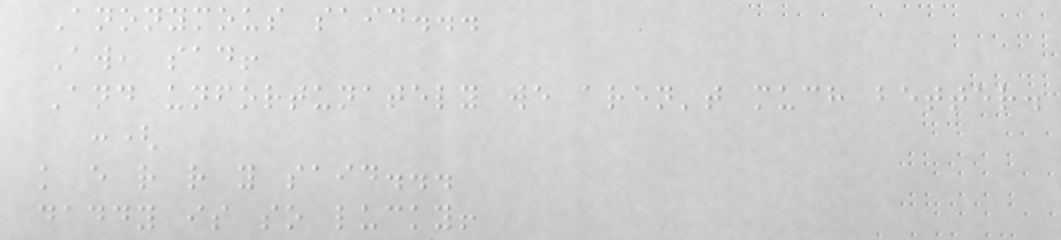Anonymous said...
Aw, sad!
And unfortunately we aren't much better.
:(
k e r r y said...
daddy is so lucky!
